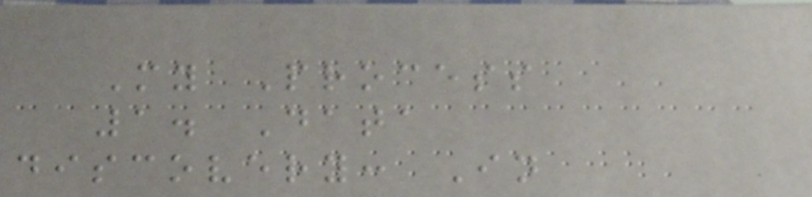My Process
1. Data
discovery: In
